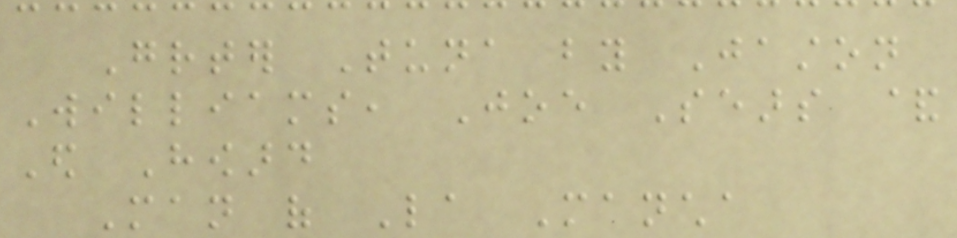Greater Tuna by Jaston
Williams, Joe Sears &
Ed Howard
Man of La Mancha
